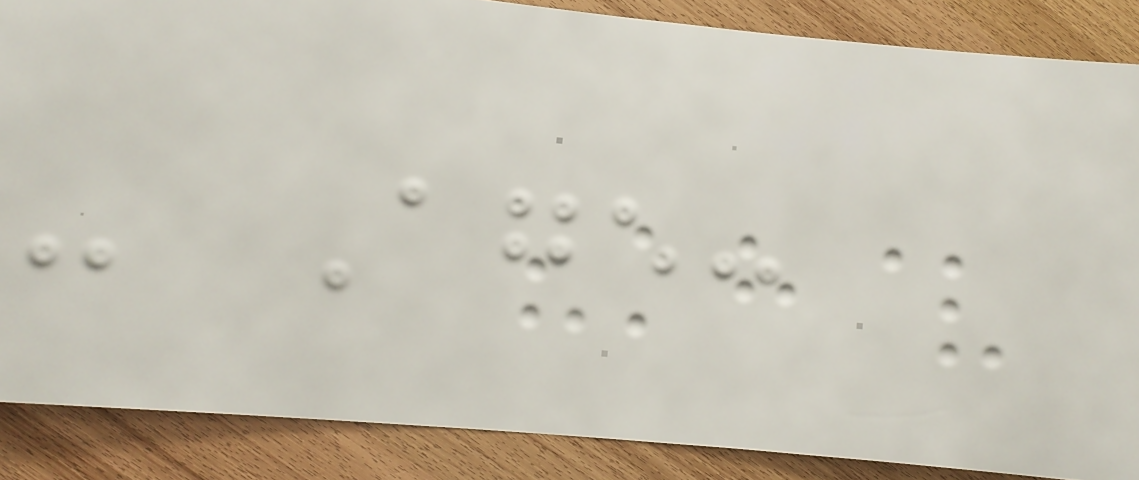- Age:
